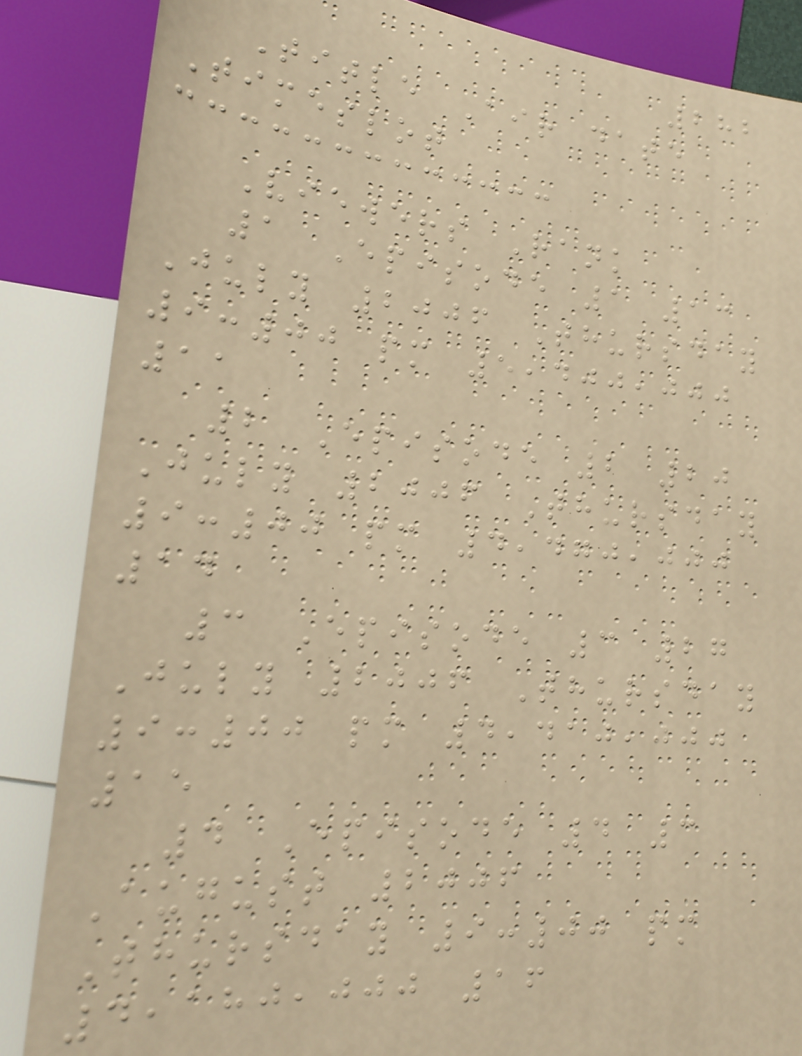282
Title Air date
Timeslot
Viewers Rank
1 Episode 1 13
July 2006 Thursday
9:00 pm 5,400,000
11
2 Episode 2 20
July 2006 Thursday
9:00 pm 4,470,000
14
3 Episode 3 27
July 2006 Thursday
9:00 pm 4,410,000
15
4 Episode 4 3
August 2006
Thursday 9:00 pm
4,180,000 16
